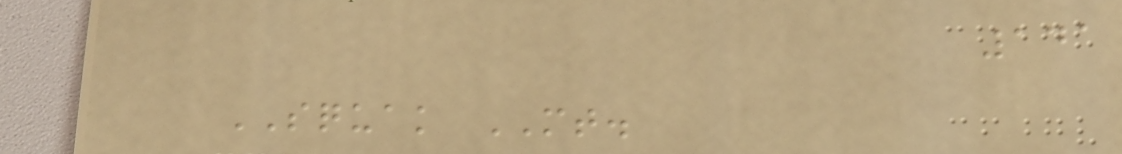141
SQUAK MT.
